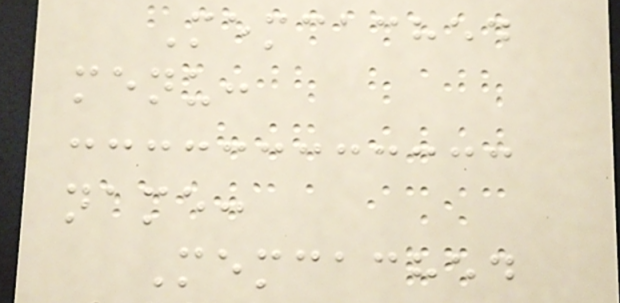Memcached
menu:
name:
Memcached
